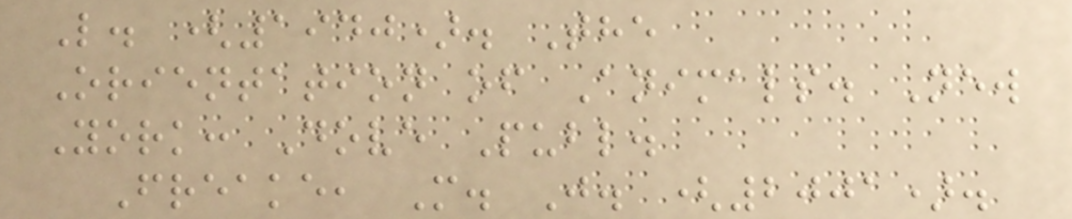L. (1940). The
Orientation of Animals. New
York: Dove Publ.
Freake, M. J. (2001).
